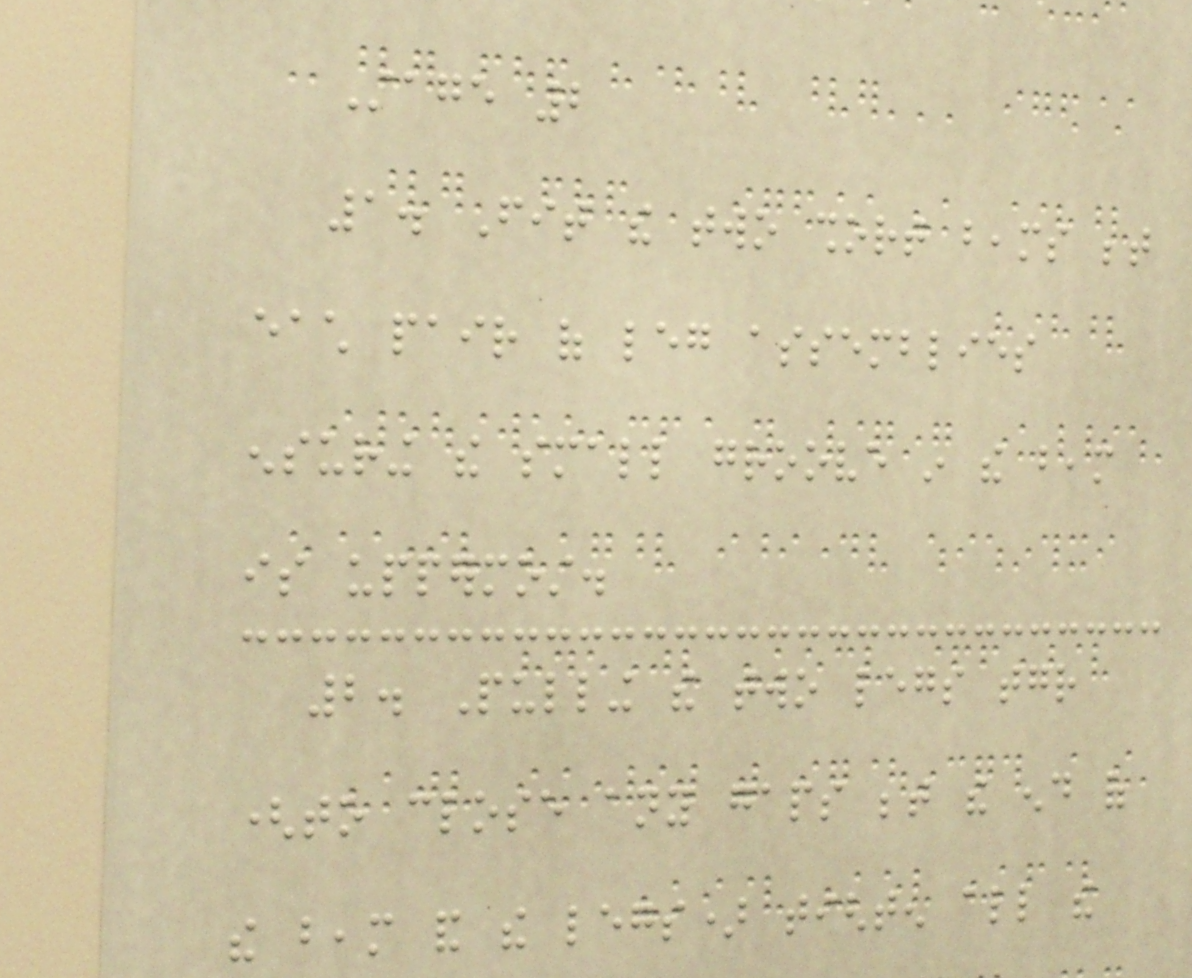Stage 2
1. Fit the two short beams between
each pair of leg assemblies
ensuring the small groove in the beam
is uppermost.
2. Pulling the two legs together
(to close any gaps between the end of
the beam and the legs) tighten all the
